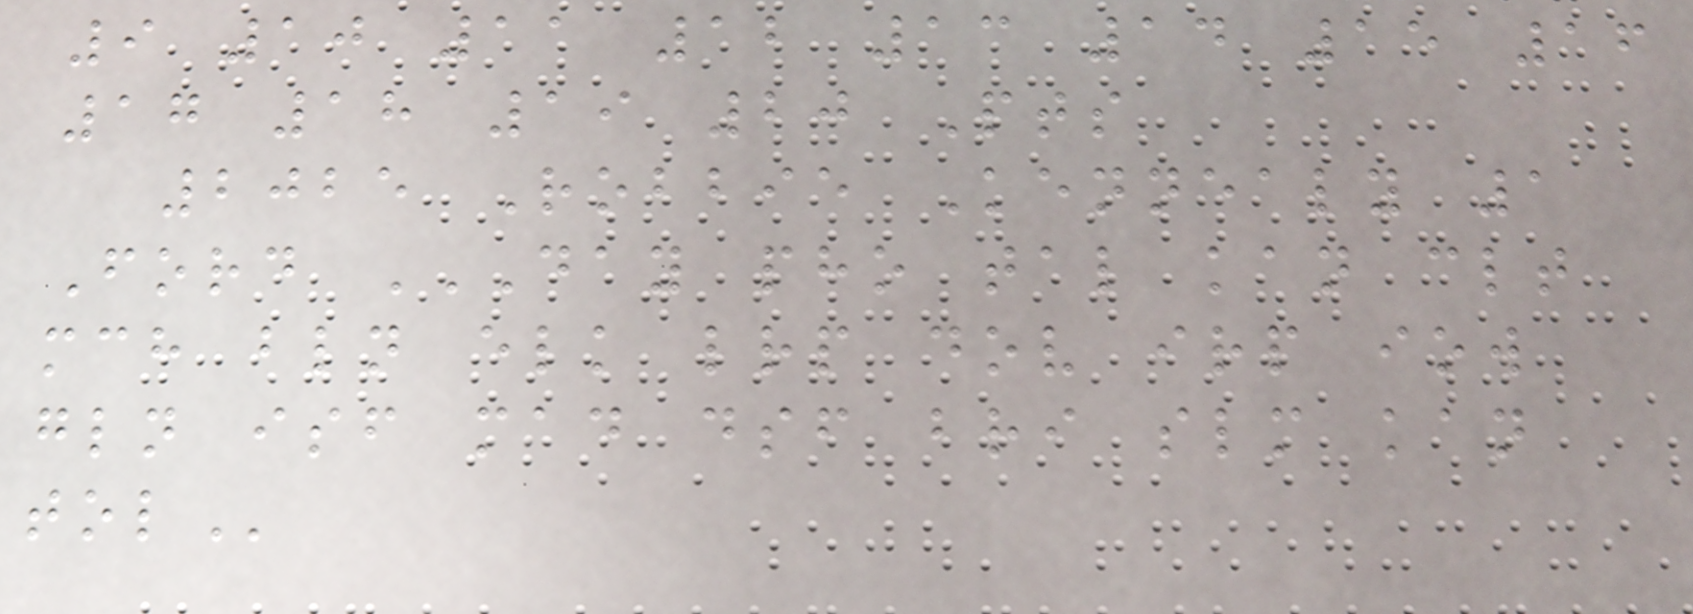9 10 11 12 13 14 15 16
17 18 19 20 Pts
2025 Robbie Kennealy 1
Ford DAY PHO TAL KAN CLT
MCH BLN ELK LRP DOV IRP IOW
GLN ISF MAD DSF BRI SLM KAN
TOL
